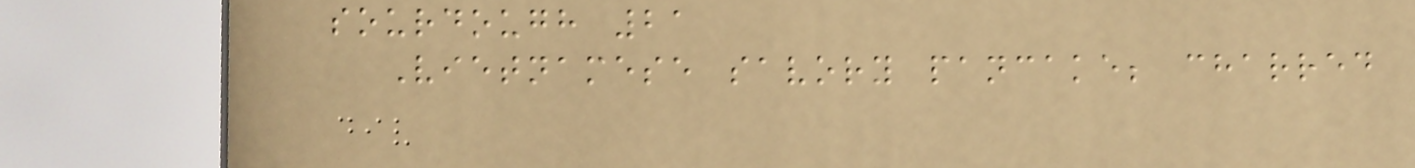sourdough 21
Vietnamese savory pancake; charred
